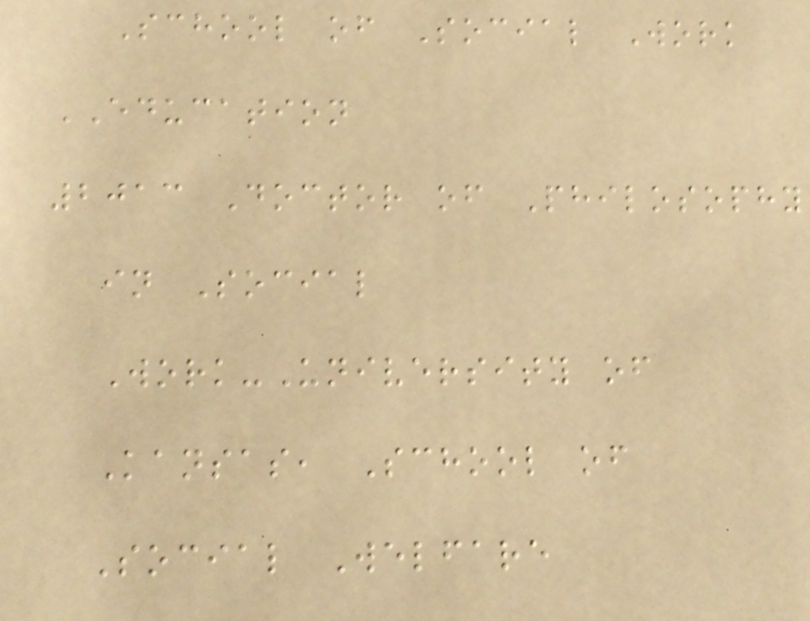School of Social Work
EDUCATION
2013 Doctor of Philosophy
in Social
Work-University of
Kansas, School of
Social Welfare
